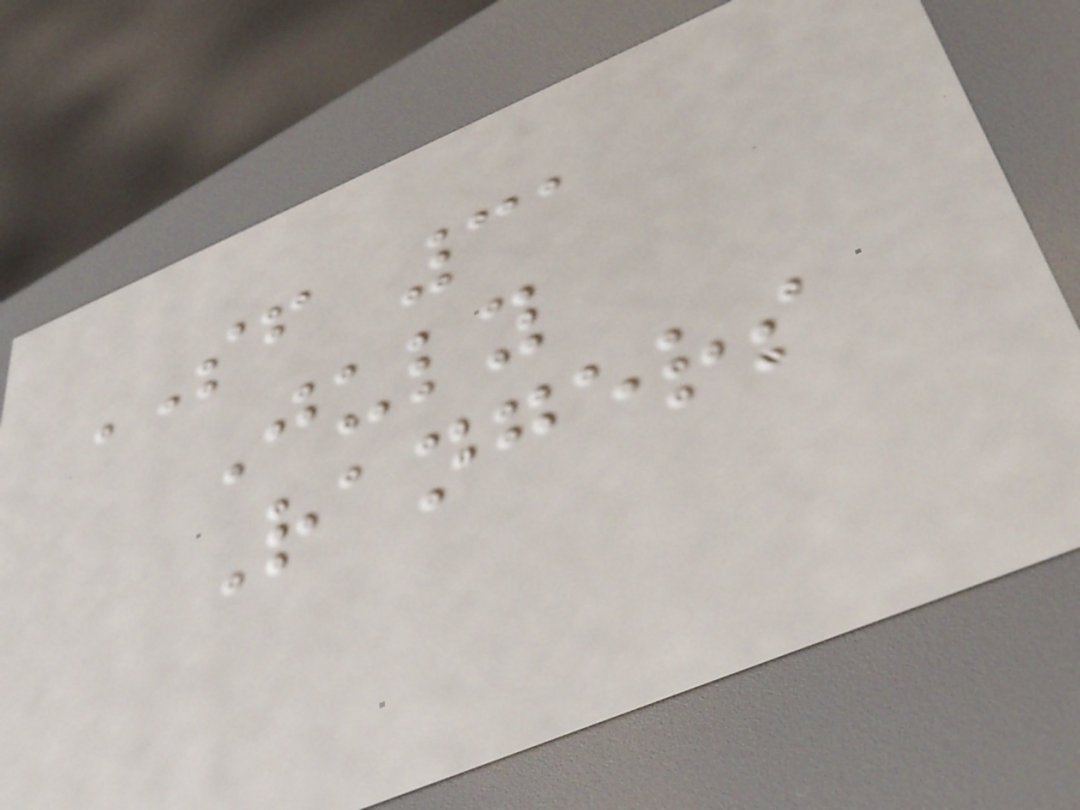SF 31
July
Rangers
